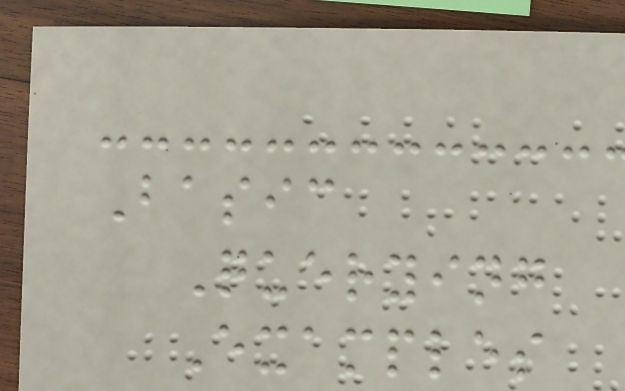Basic
Querying
Examples
